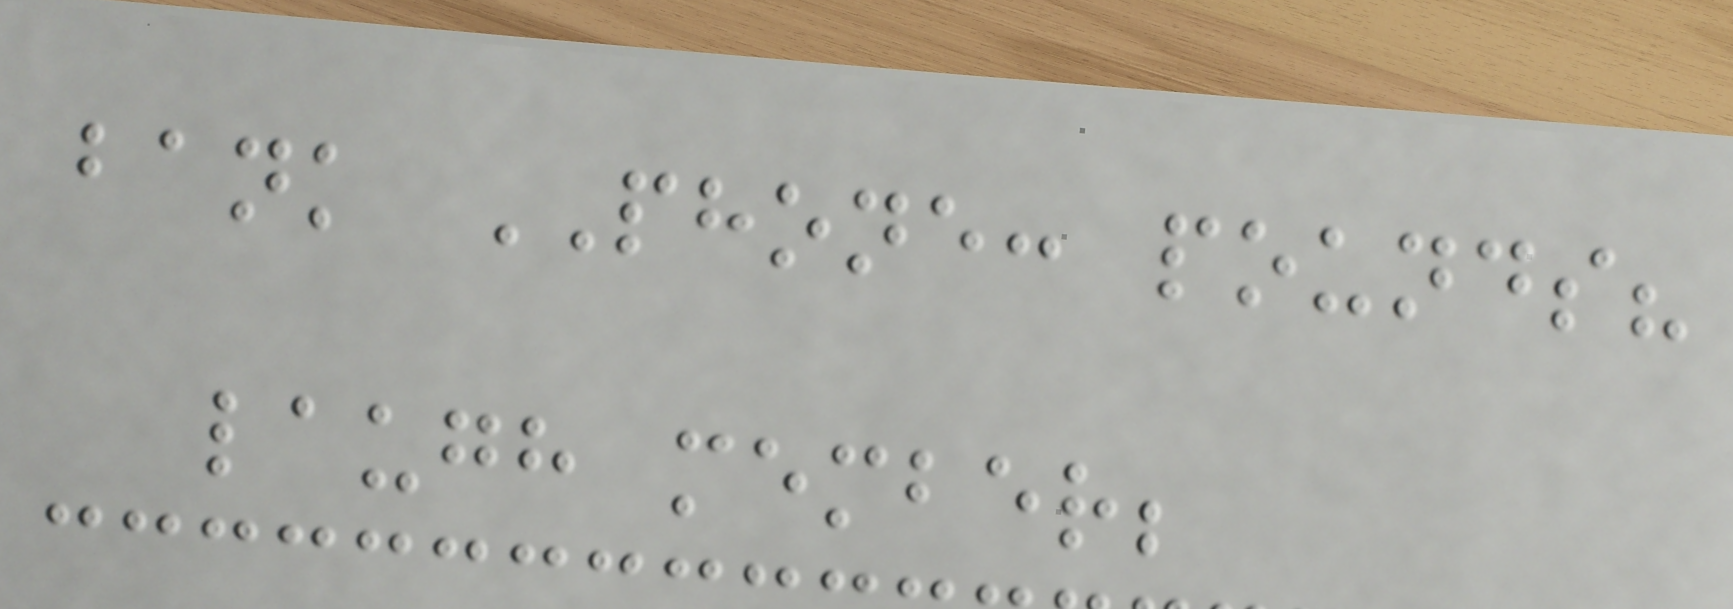bank PHONE: pounds?
laugh member;
